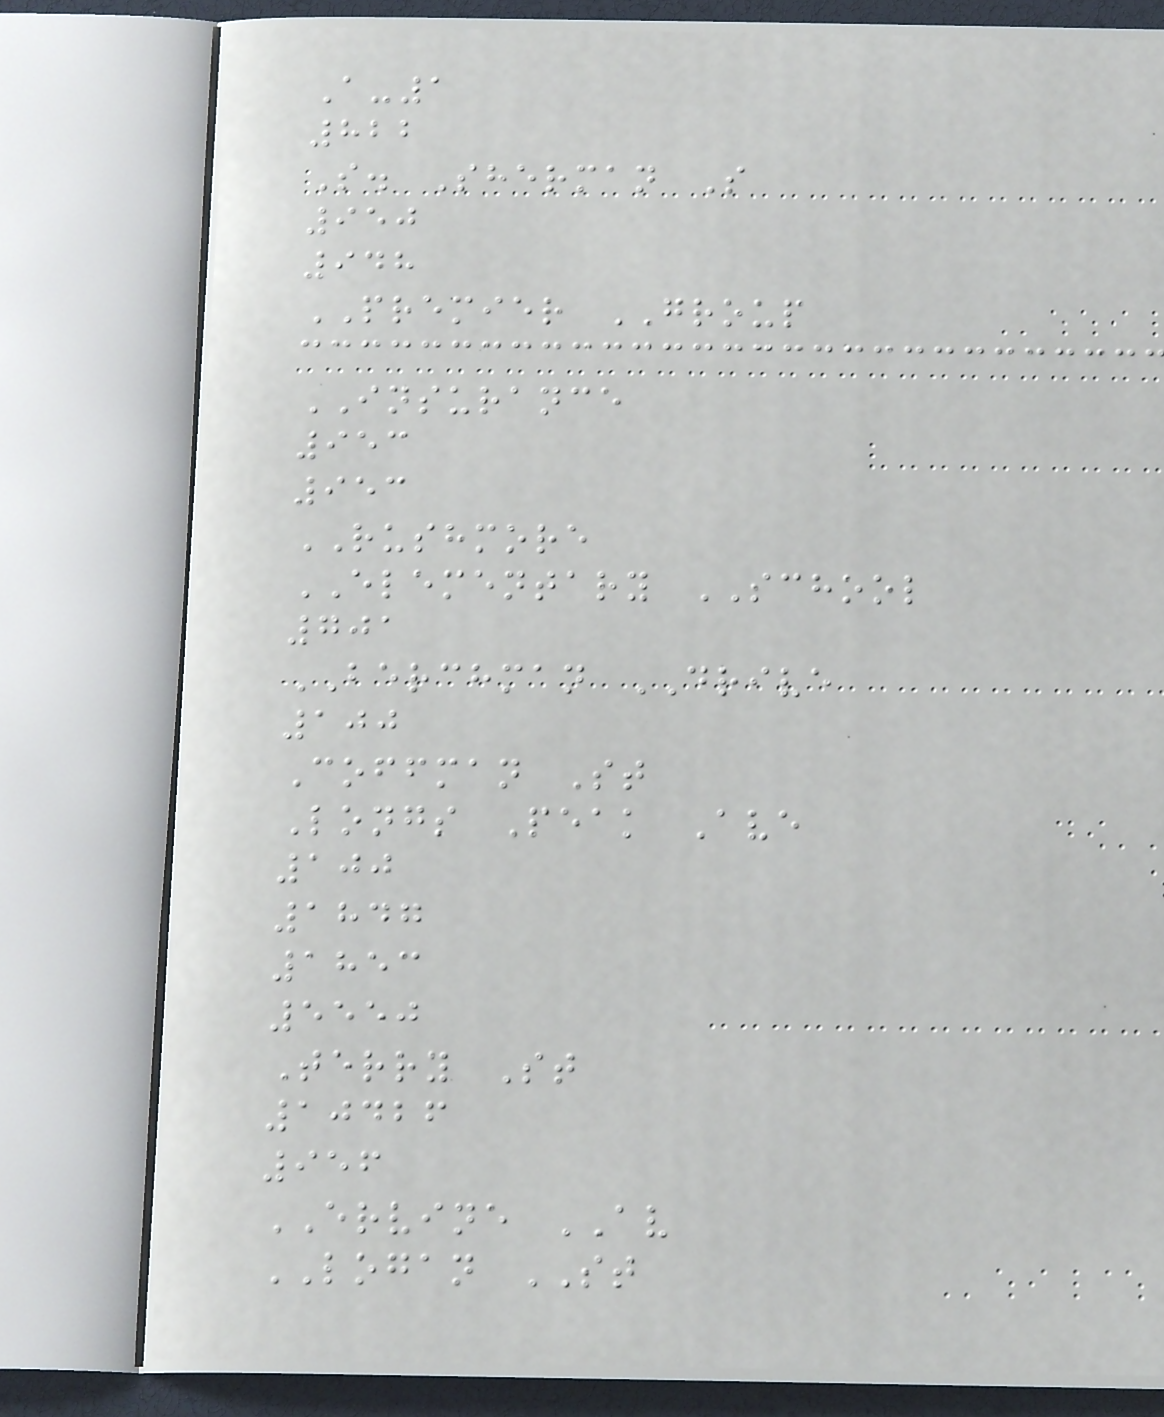A-1
822
S. Sherman S
950
948
PREMIER GROUP
INSURANCE
953
953
RUSHMORE
ELEMENTARY SCHOOL
701
BERCHMAN DRIVE
100
Coffman St
Longs Peak Ave
100
1847
1853
5550
Terry St
10426
956
ERVINE AV
LOGAN ST
